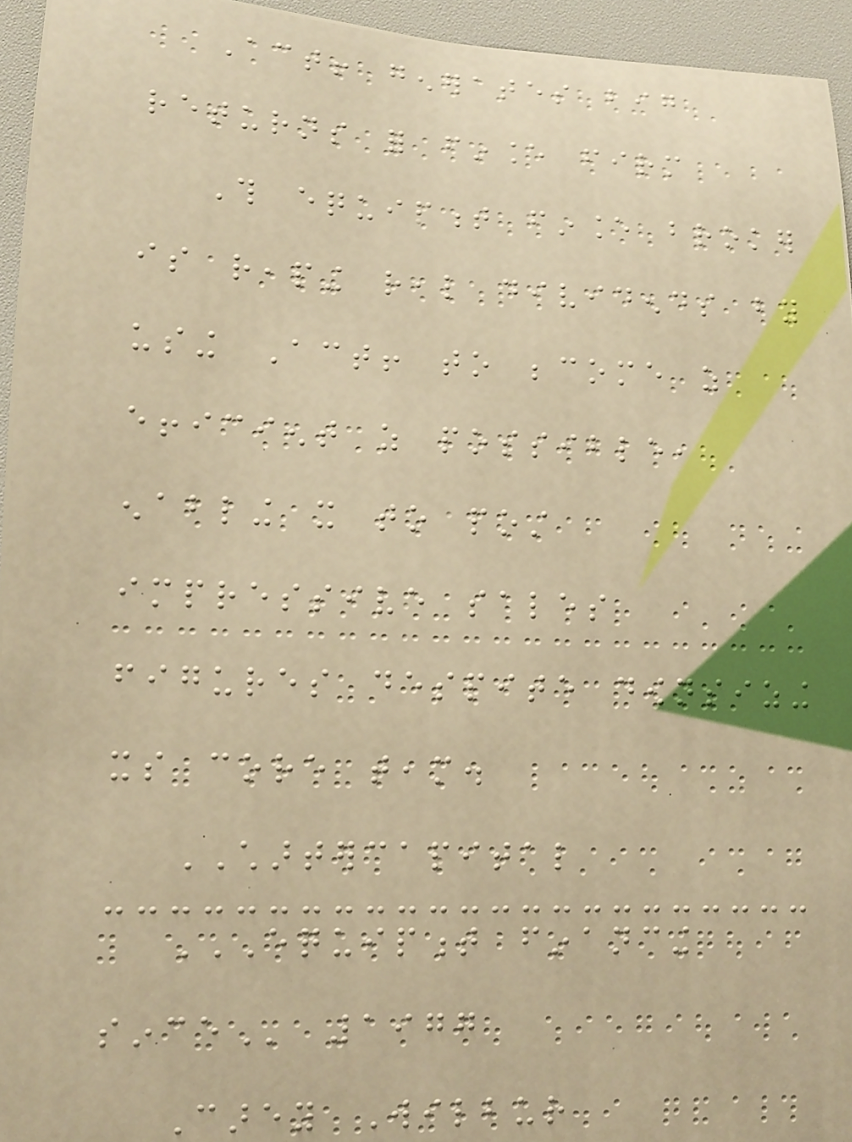Act! generates big
returns for finance firm
This equipment finance broker
is reaping real dividends by
using Act! to become as
efficient as possible,
enabling it to post
impressive sales
figures despite downsizing
its core team.
CHARTERCAPITAL
EQUIPMENT FINANCING
SINCE 1977
Carey Wilbur
